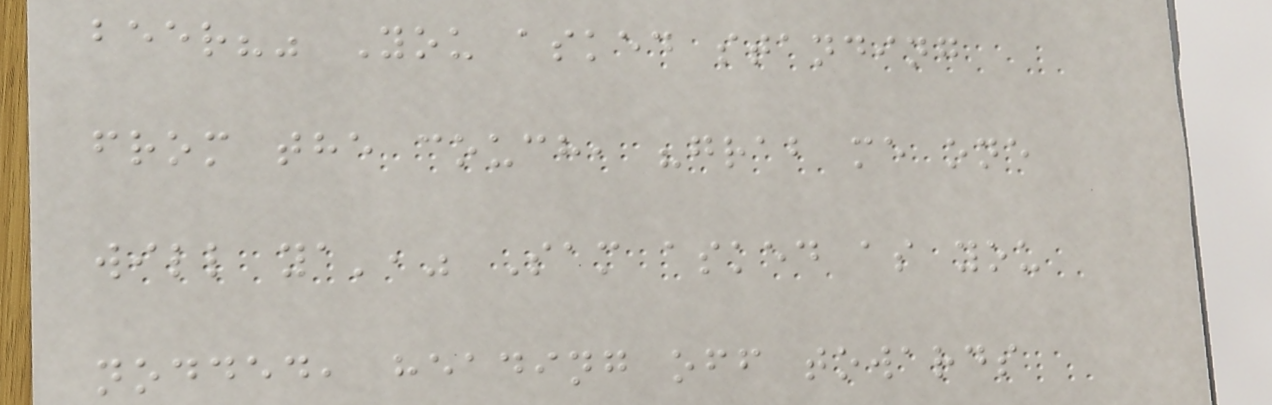beer?" You asked standing
from the couch, "grab me one
will ya'," Sam asked as you
nodded, heading off towards
